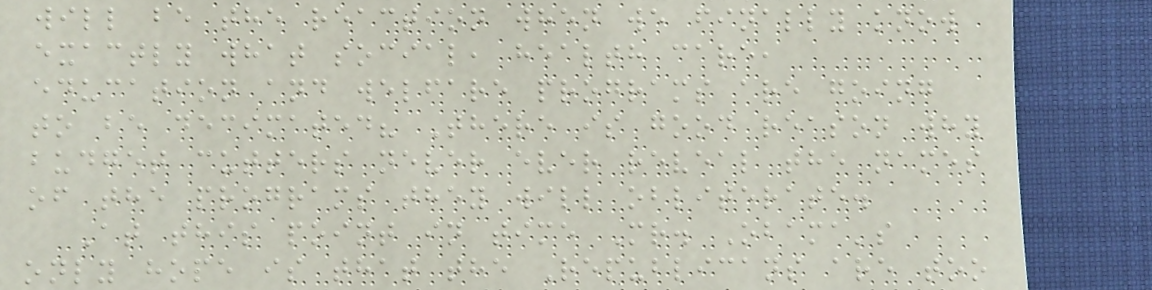will be the reaction when we finally know
exactly what social, health care,
education and welfare programs are going
to be decimated? There is good reason why
budget cutters never ever reveal the names
of the programs they will obliterate.
At this point in time Mr. Obama's
only hope is that the Republicans are too
